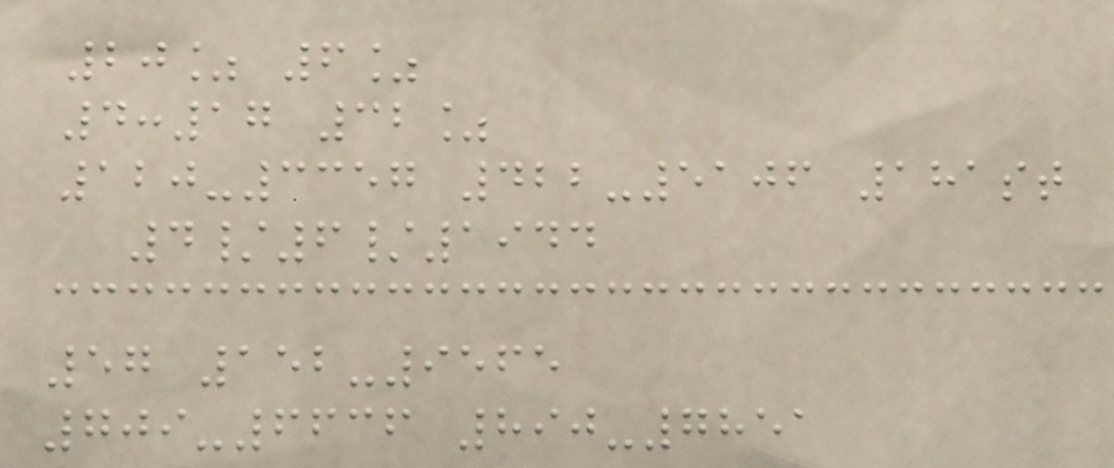20% 6%
4:17 32%
120-3357 422-5106 181st
4/6/1944
57 152-9565
709-6636 890-7851
